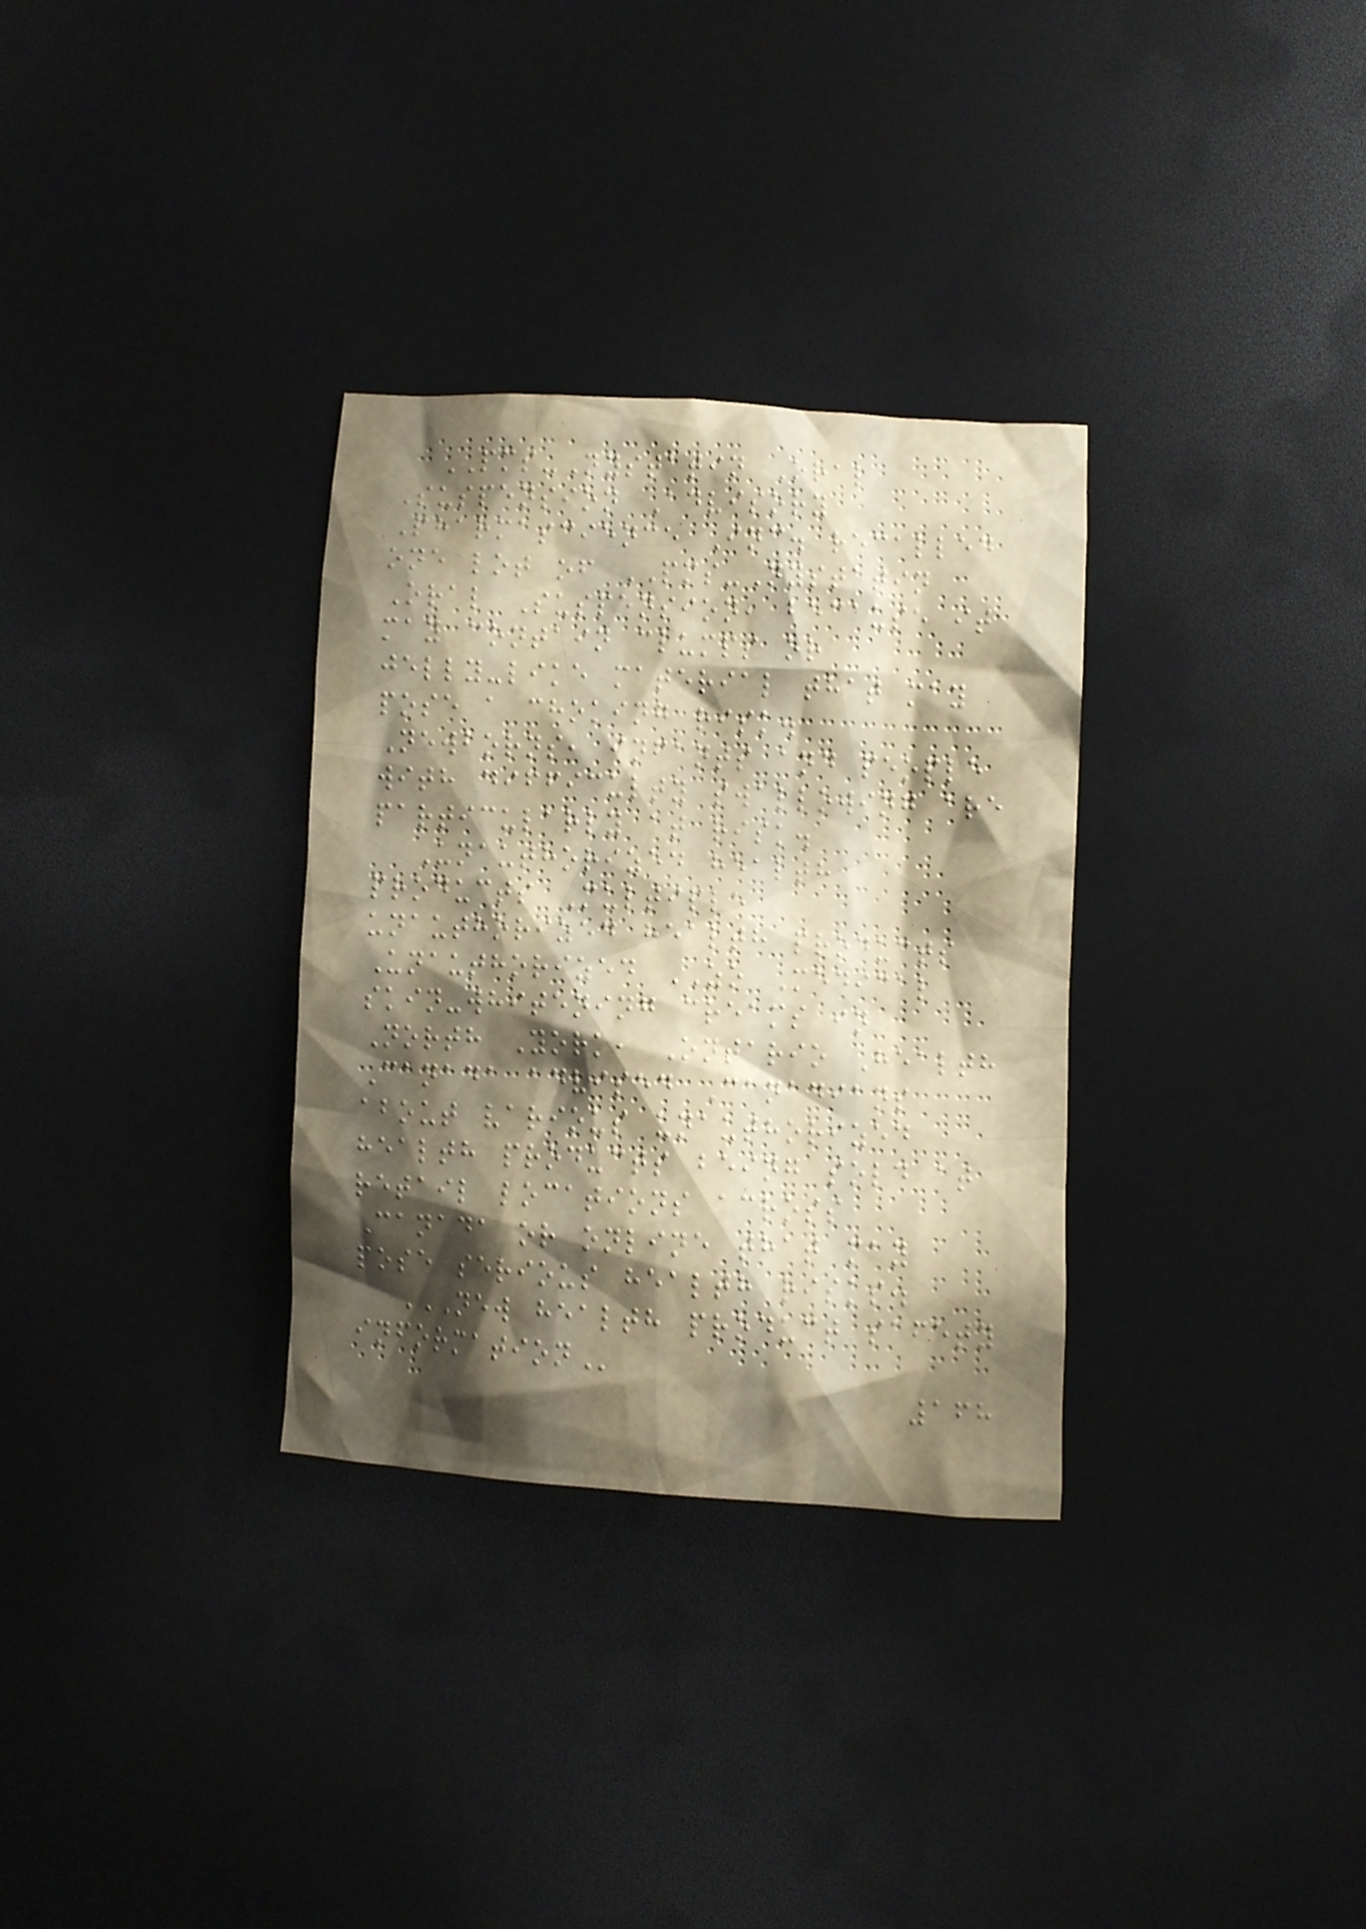PMS-Nystatin Oral
Suspension Advisory
Pharmascience Inc. recalled
one lot of PMS-Nystatin
Oral Suspension, because it
may contain clumps or
jelly-like material that may
pose a choking risk.
Newborns, infants and people
with difficulty swallowing are
particularly at risk.
Unauthorized health
products Multiple
unauthorized health products
Unauthorized ZO Medical
skin-whitening creams in
North York, Ontario Health
Canada advised Canadians
about various unauthorized
health products being sold at
retail locations across
Canada or online that may
pose serious health risks.
NEW HEALTH PRODUCT SAFETY
INFORMATION
168
